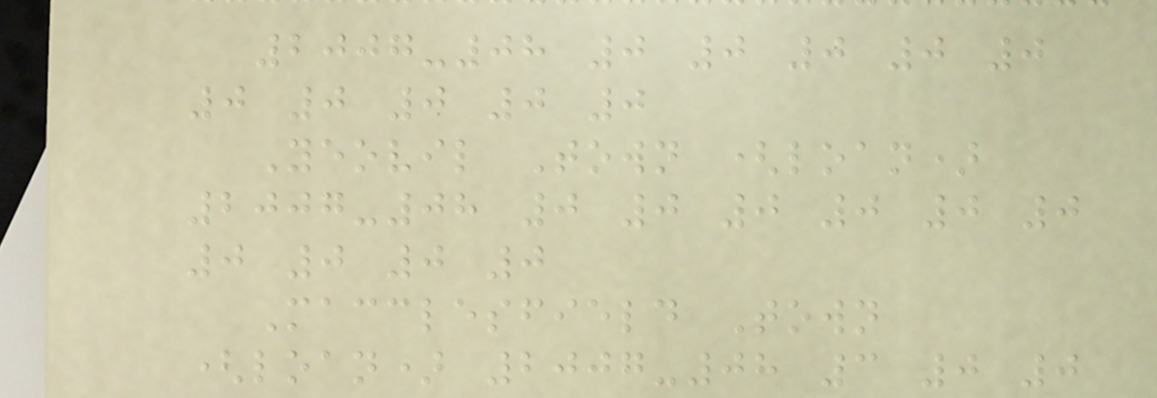2007-08 0 0 0 0 0
0 0 0 0 0
Yeovil Town (loan)
2007-08 0 0 0 0 0 0
0 0 0 0
Macclesfield Town
(loan) 2007-08 3 0 0
